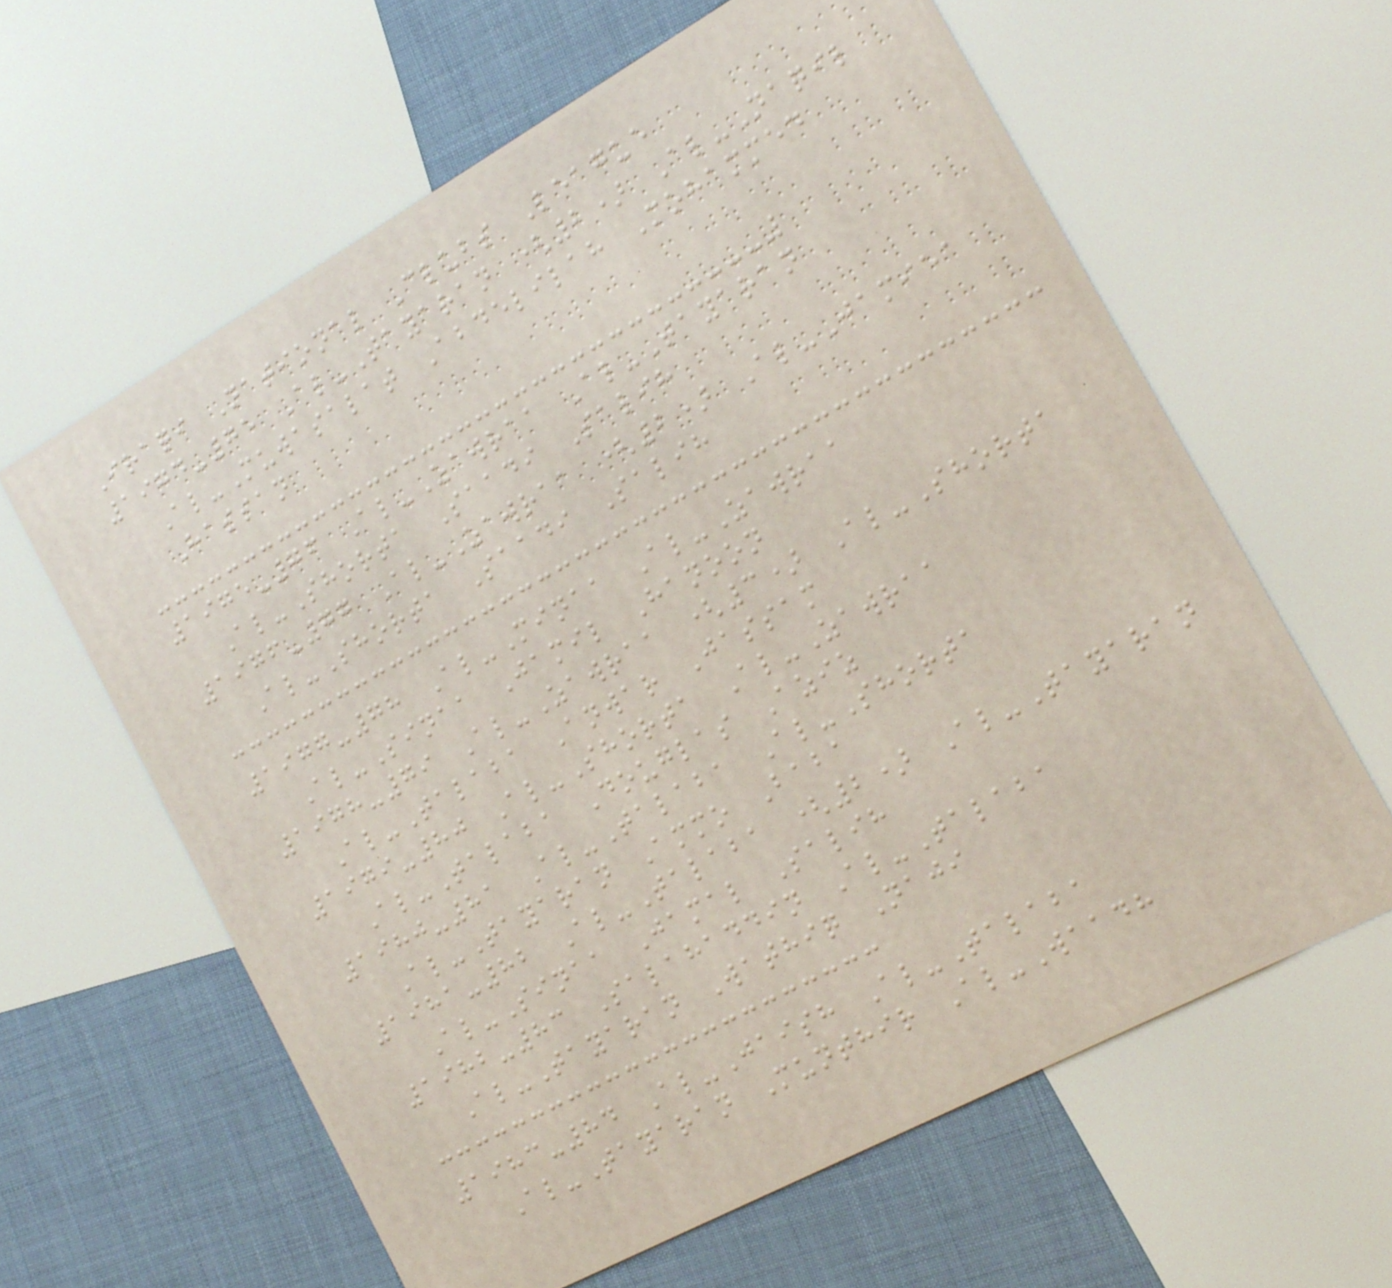Iraqi National Clubs League
1974-75 Al-Tayaran (2) Al-Naqil
Al-Muwasalat Abdelilah Mohammed
Hassan
1975-76 Al-Zawraa Al-Tayaran
Al-Shorta Saadi Salih
1976-77 Al-Zawraa (2) Al-Jamiea
Al-Shorta Saadi Salih
1977-78 Al-Minaa Al-Zawraa
Al-Sinaa Jamil Hanoon
1978-79 Al-Zawraa (3) Al-Shorta
Al-Talaba Anwar Jassam
1979-80 Al-Shorta Al-Zawraa
Al-Talaba Douglas Aziz
1980-81 Al-Talaba Al-Shorta
Al-Tayaran Ammo Baba
1981-82 Al-Talaba (2) Al-Tayaran
Al-Sinaa Jamal Salih
1982-83 Salahaddin Al-Talaba
Al-Tayaran Wathiq Naji
1983-84 Al-Jaish Al-Talaba
Al-Tayaran Munthir Al-Waadh
